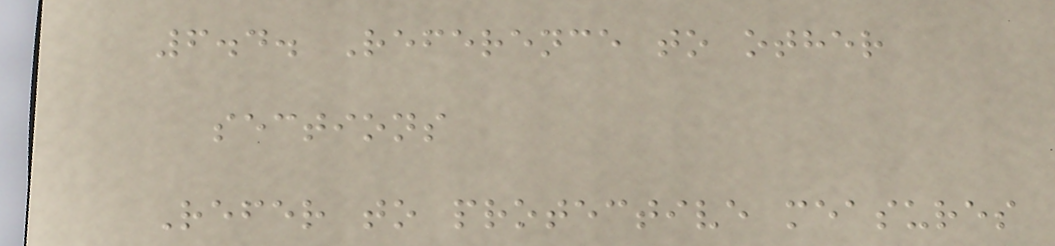6.4. Reference to other
sections
Refer to protective measures
